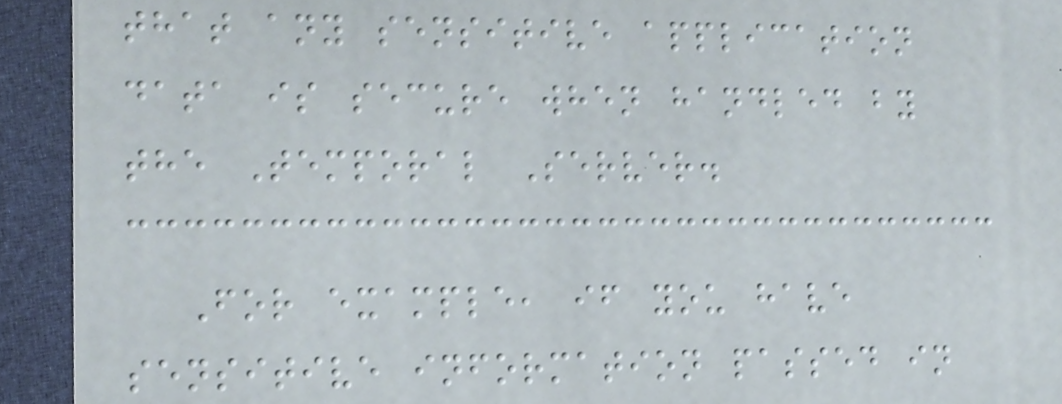that any sensitive application
data is secure when handled by
the Temporal Server.
For example, if you have
sensitive information passed in
